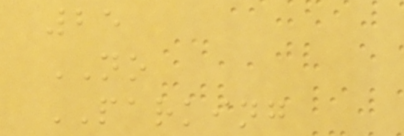25
NO
PARKING
